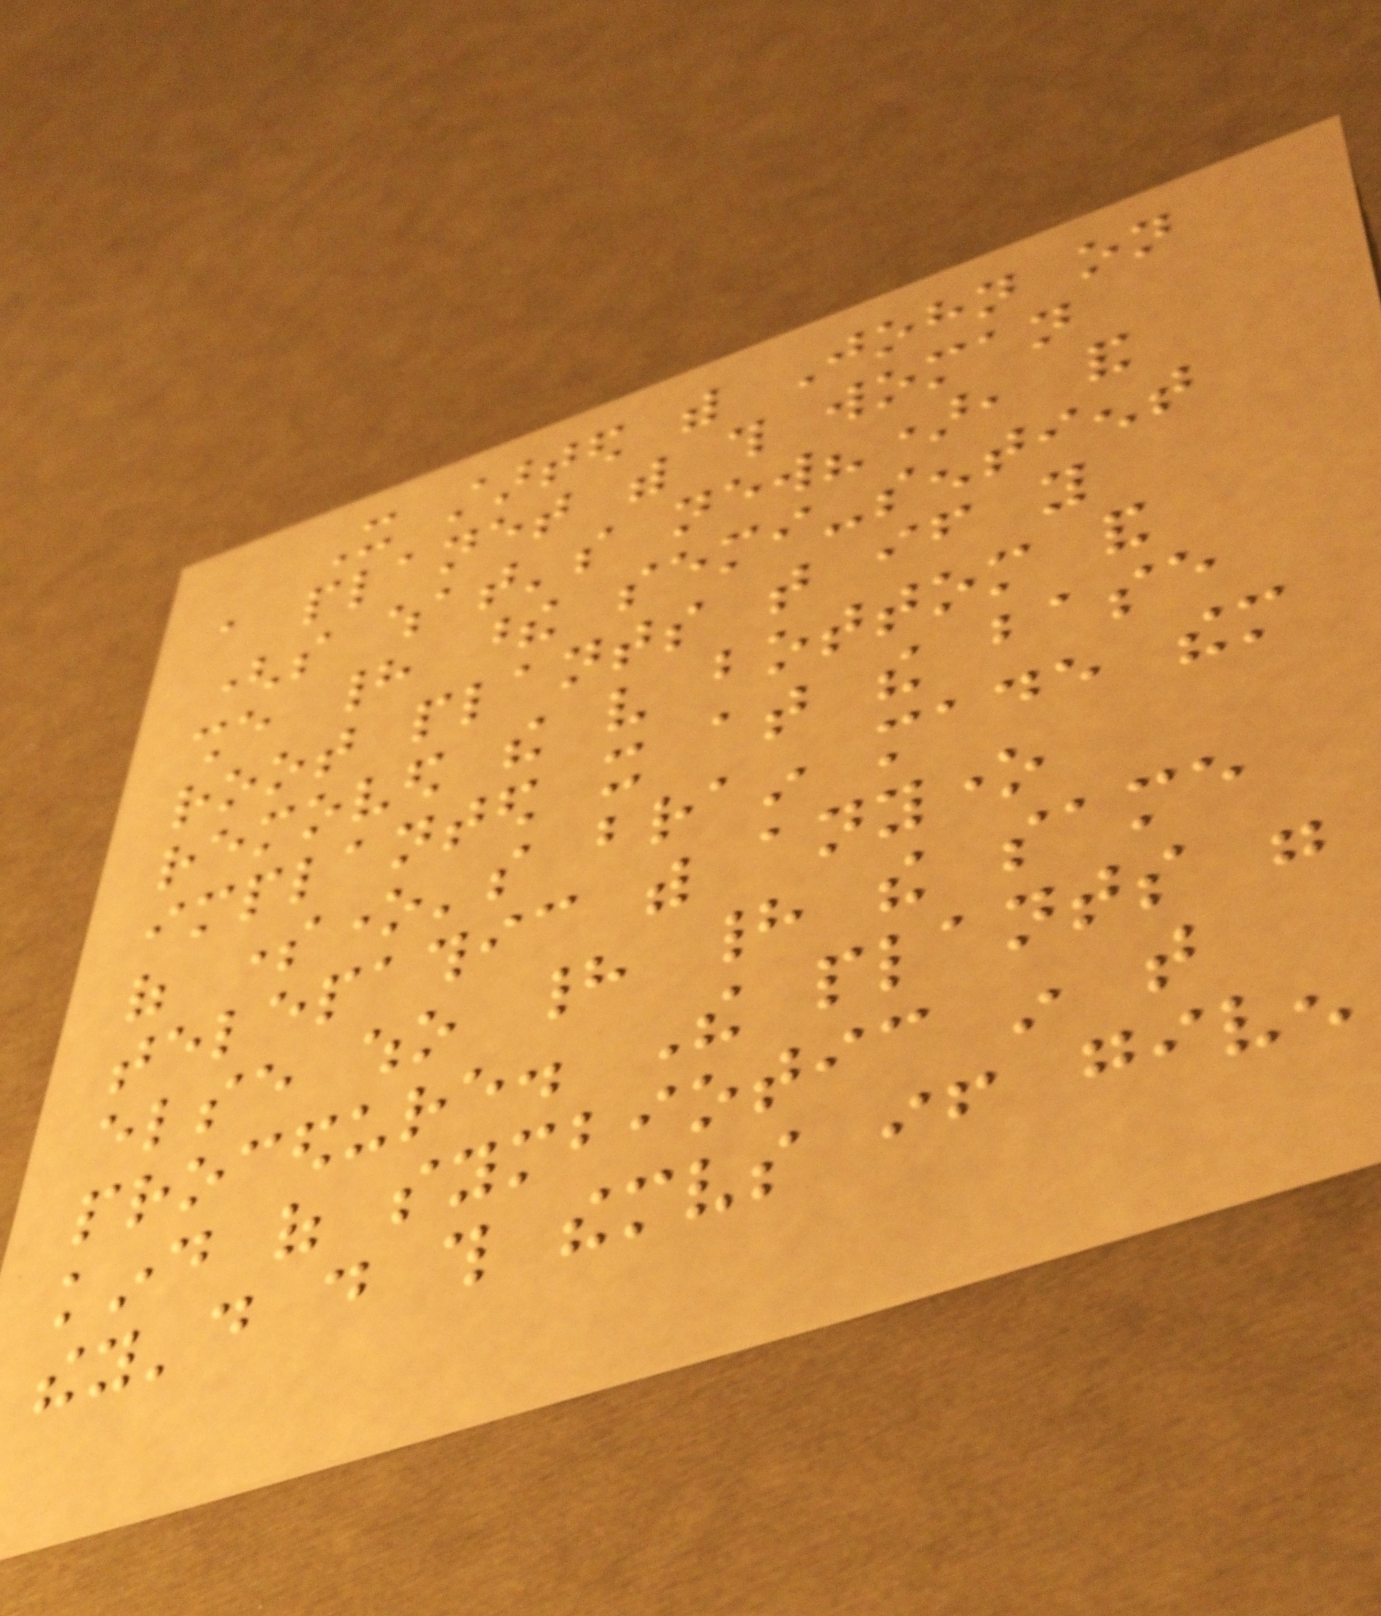It started with John on
a planet with this woman
(so what's new?), and
she had these semi-sentient
root plants that if you
removed the very bottom and
implanted it at the base
of someone's brain made them
telepathic with anyone
else who had had the same
procedure. The plants were
kind of symbiotic in that
they'd do this themselves if given
